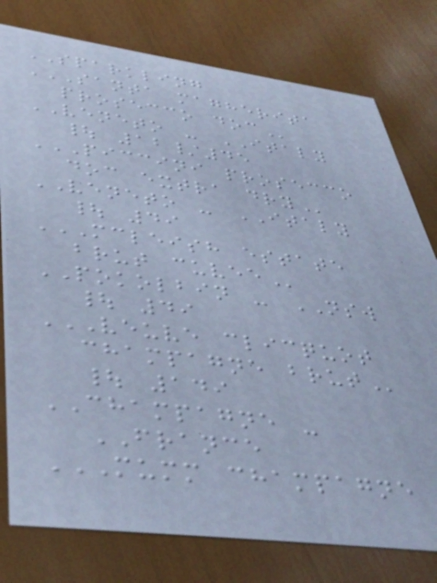SPARKLING
SANTA MAGHERITA
PROSECCO DOC
VENETO - ITALY
| 12/45
PICCINI PROSECCO
DOC EXTRA DRY
VENETO - ITALY
| 49
MCLEISH ESTATE
BRUT CUVEE
POKOLBIN - NSW
| 49
VEUVE CLICQUOT
CHAMPAGNE BRUT
| 149
CHAMPAGNE -
FRANCE
MUMM CHAMPAGNE
